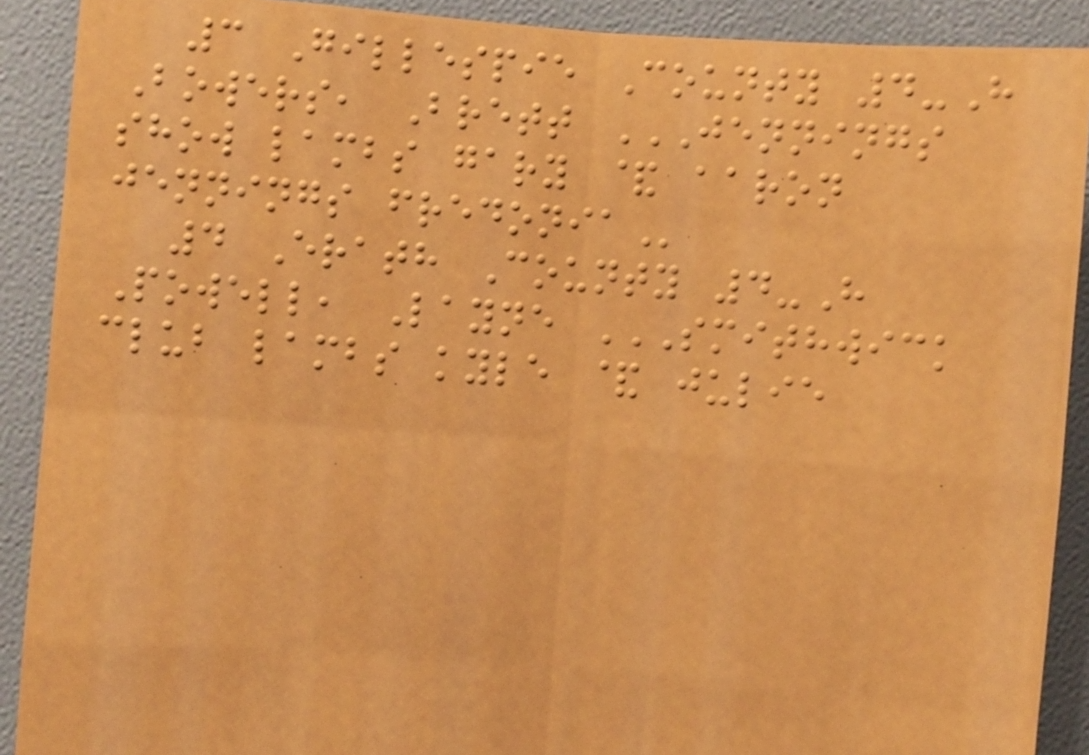3 Gillespie County 4-H
Bowers, Brett JENNINGS
SHOW LAMBS GARY & AARON
JENNINGS FREDONIA
4 Erath County 4-H
Powell, Layne SMITHWICK
CLUB LAMBS KYLE & JULIE
